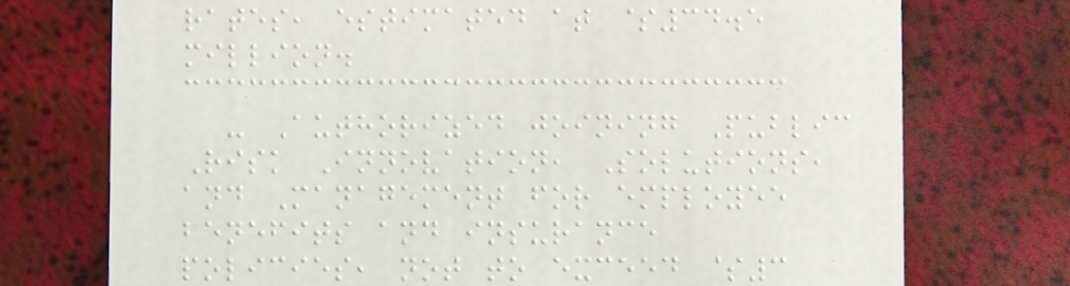rates, estimated at $34.5
million.
- Authorized joining Public
Risk Innovation, Solutions,
and Management for employee
benefits and insurance
policies, not to exceed $3
